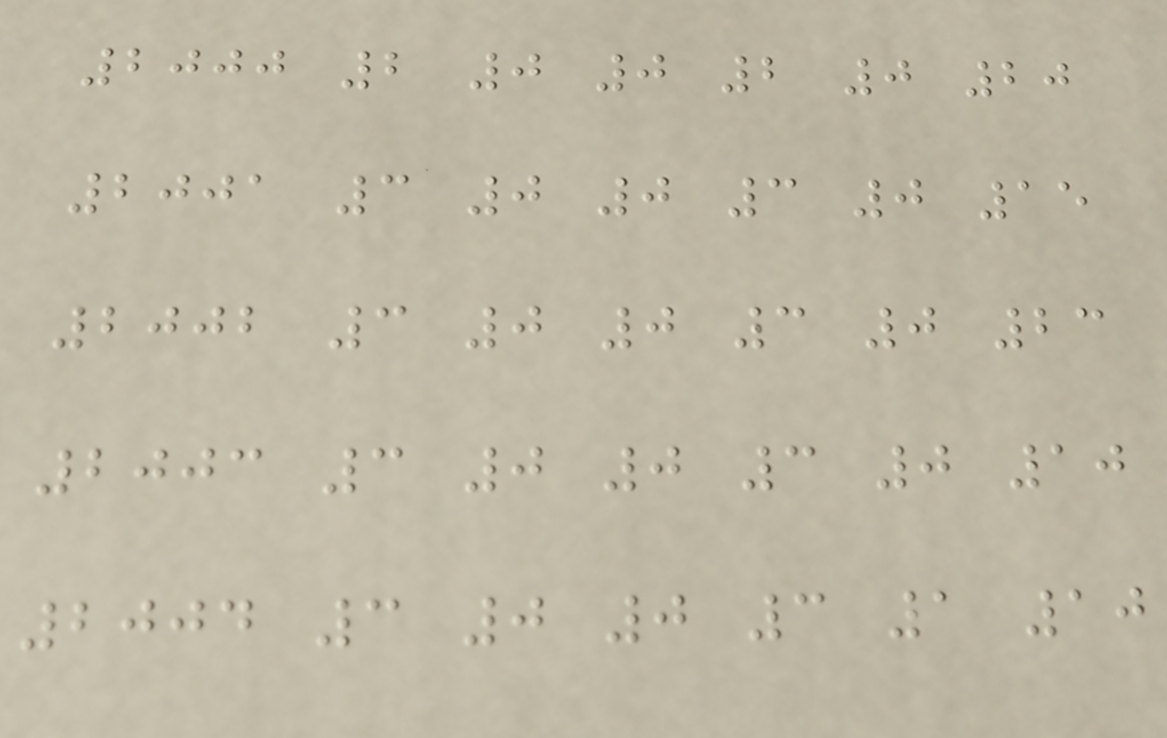2000 2 0 0 2 0 20
2001 3 0 0 3 0 15
2002 3 0 0 3 0 23
2003 3 0 0 3 0 10
2004 3 0 0 3 1 10
